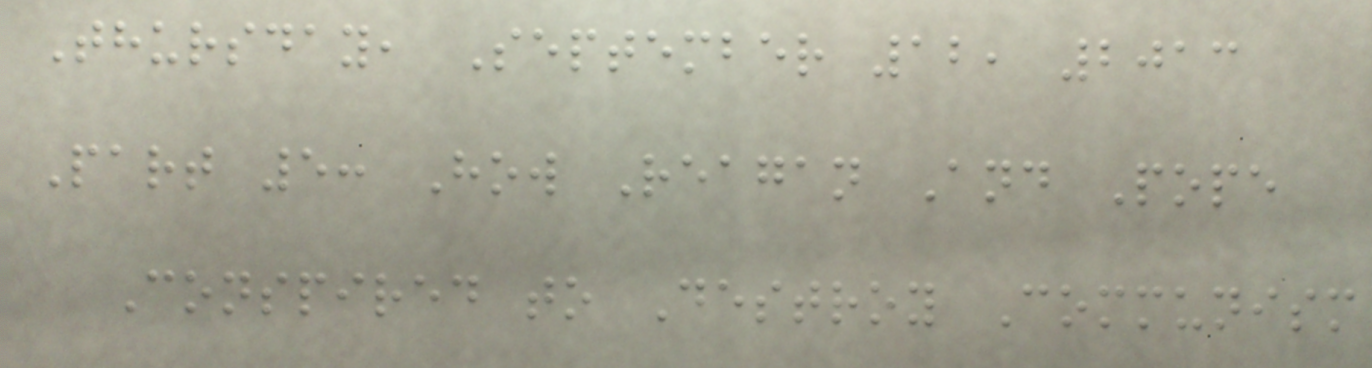Thursday, September 12, 2013
Part 5: How Reagan And Pope
Conspired to Destroy Communism
